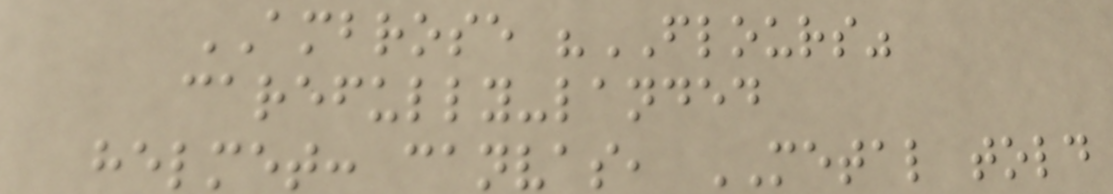AMBROSE "FLOURS"
carefully-landed
helmet: canvas, METAL told
